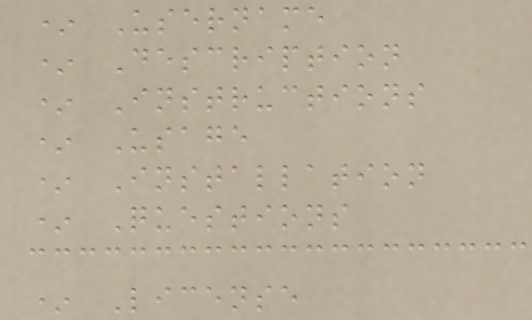* Username
* Description
* Instructions
* Usage
* Installation
* Questions
* License
